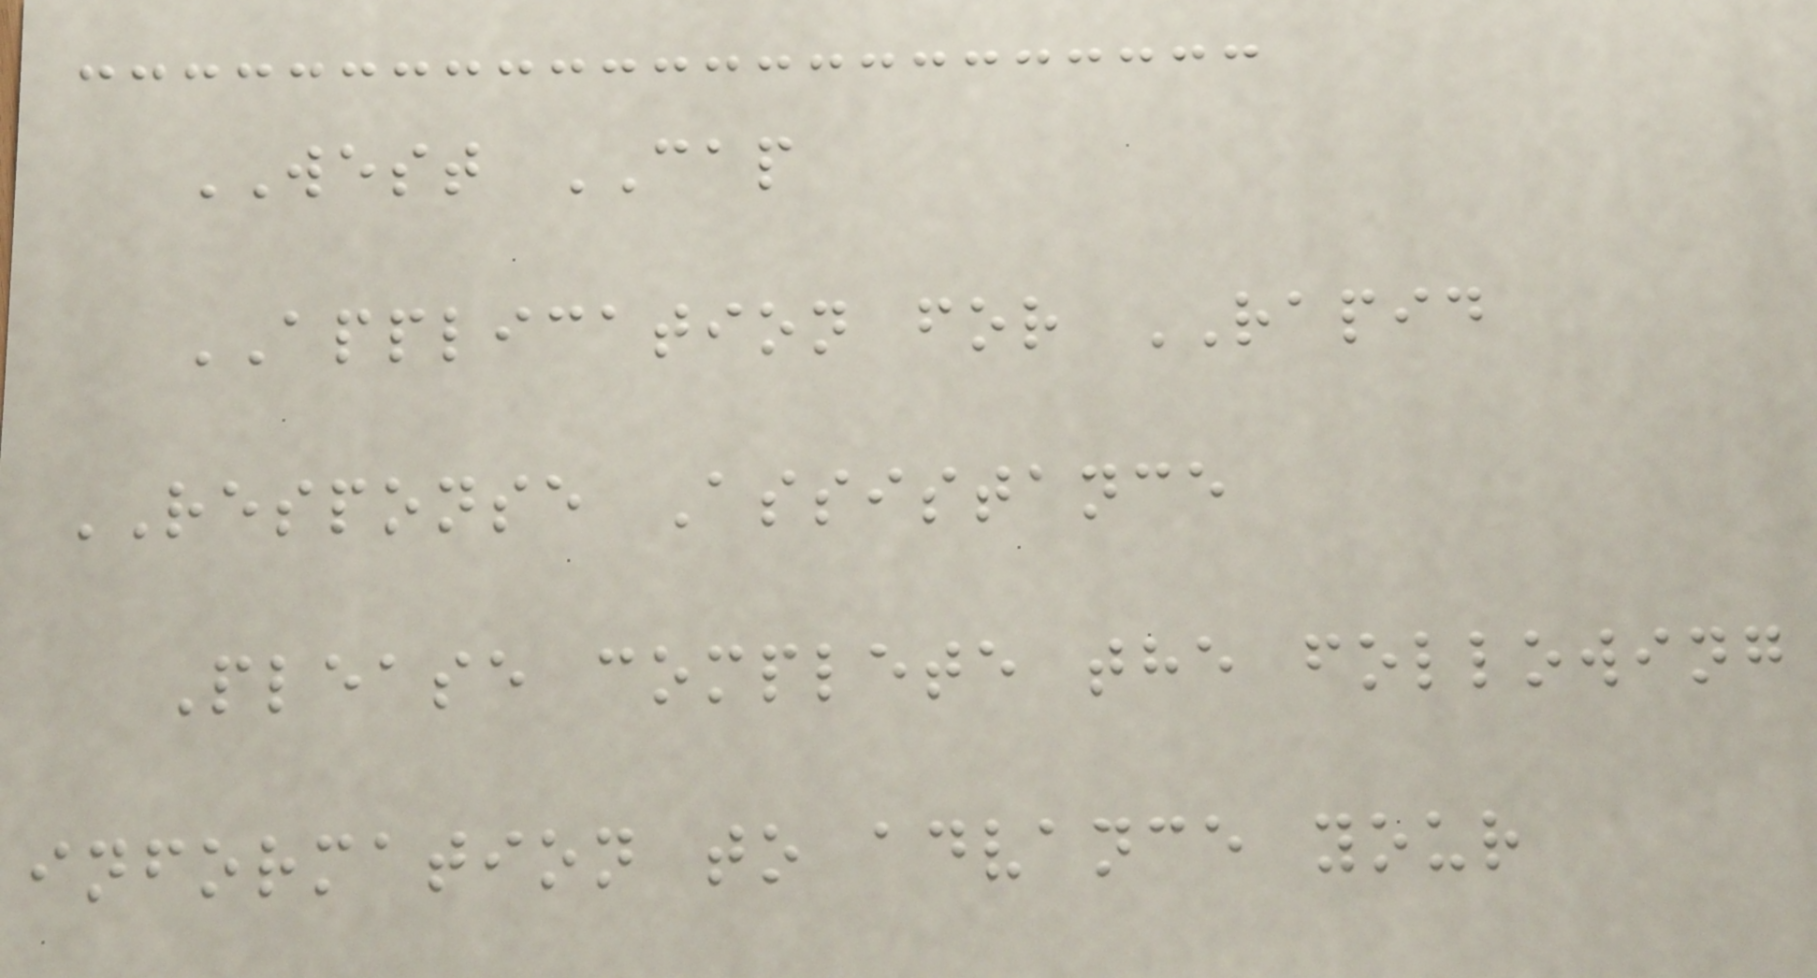WEST CAP
APPLICATION for RAPID
RESPONSE Assistance
Please complete the following
information to advance your
